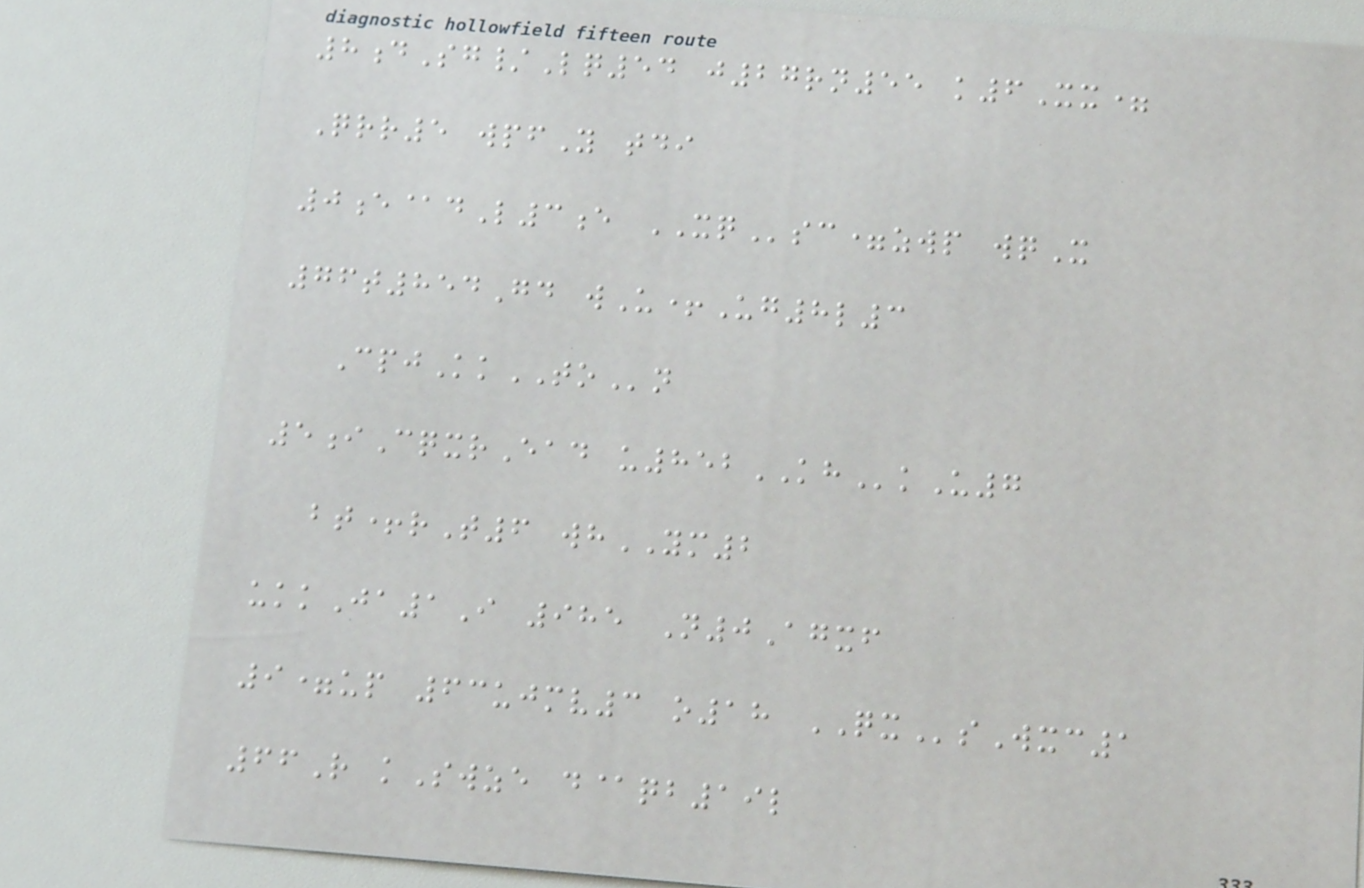8dSg/Lq54 j27rn55 k6Xx=
Qrr5 wpfY tdi
0e@dL3e XQsc=zwp wqX
76t854Gd wU+Ug8l3
CpjKkTOn
5iCqxrEad u852KHkU7
bt+rT6 whYM2
ukkJa1I 985 N0Agxf
9=up 63ujmv3 o18 QXsWxc1
66R kSwze d@qb19l
